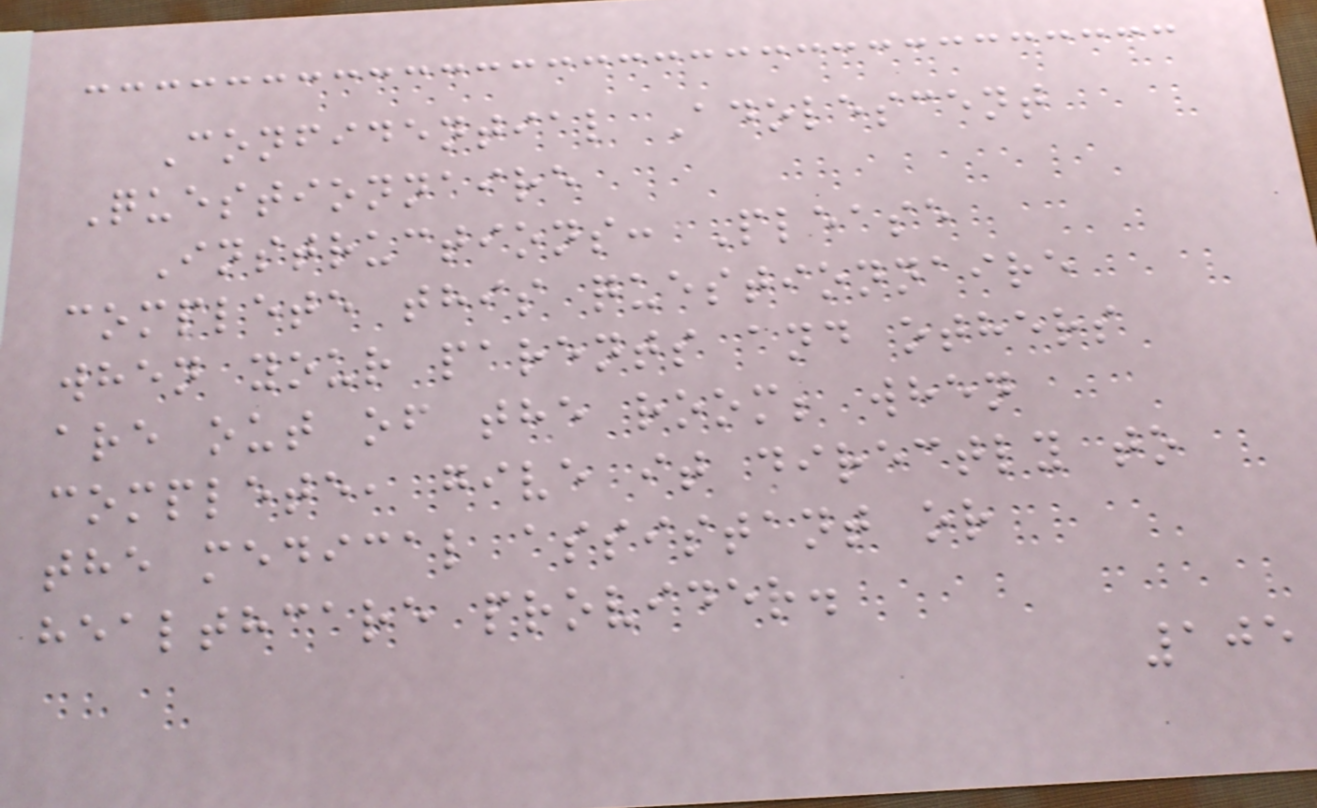Confidential Adolescent
Questionnaire
Instructions: Please
complete this questionnaire
when your parents and others
are out of the room; when
complete, give it directly to
the medical assistant or
healthcare provider.
105
